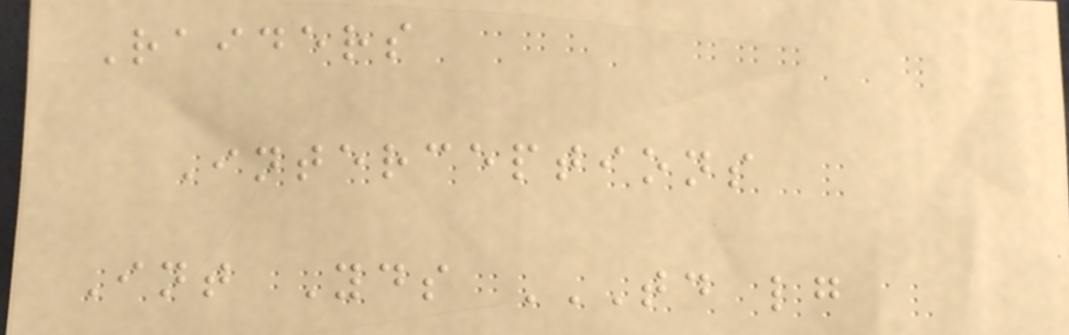Raiders
Interceptions
Int Yds TD LG
